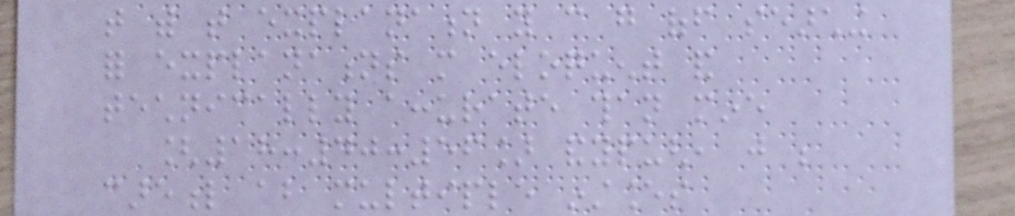that with that explanation you can go off searching
for explanations more eloquent and
technically accurate than mine
[18:40:56] andypugh, just be
careful about multiple instances
